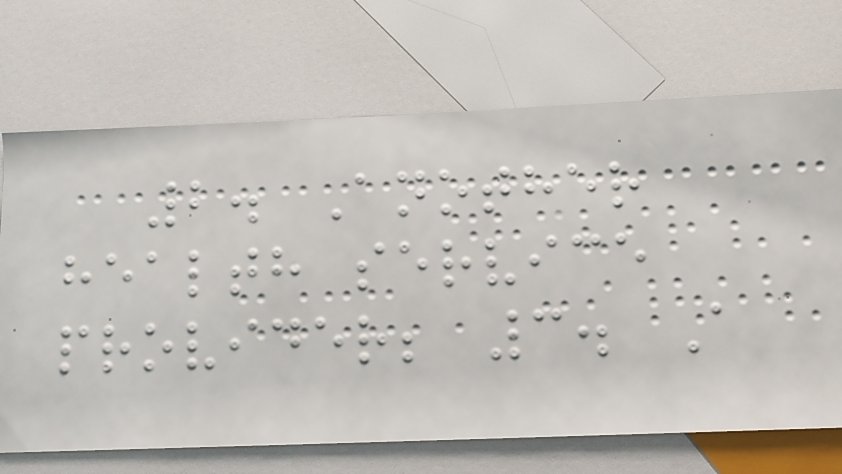2. Another
health service
provider; 3. A
